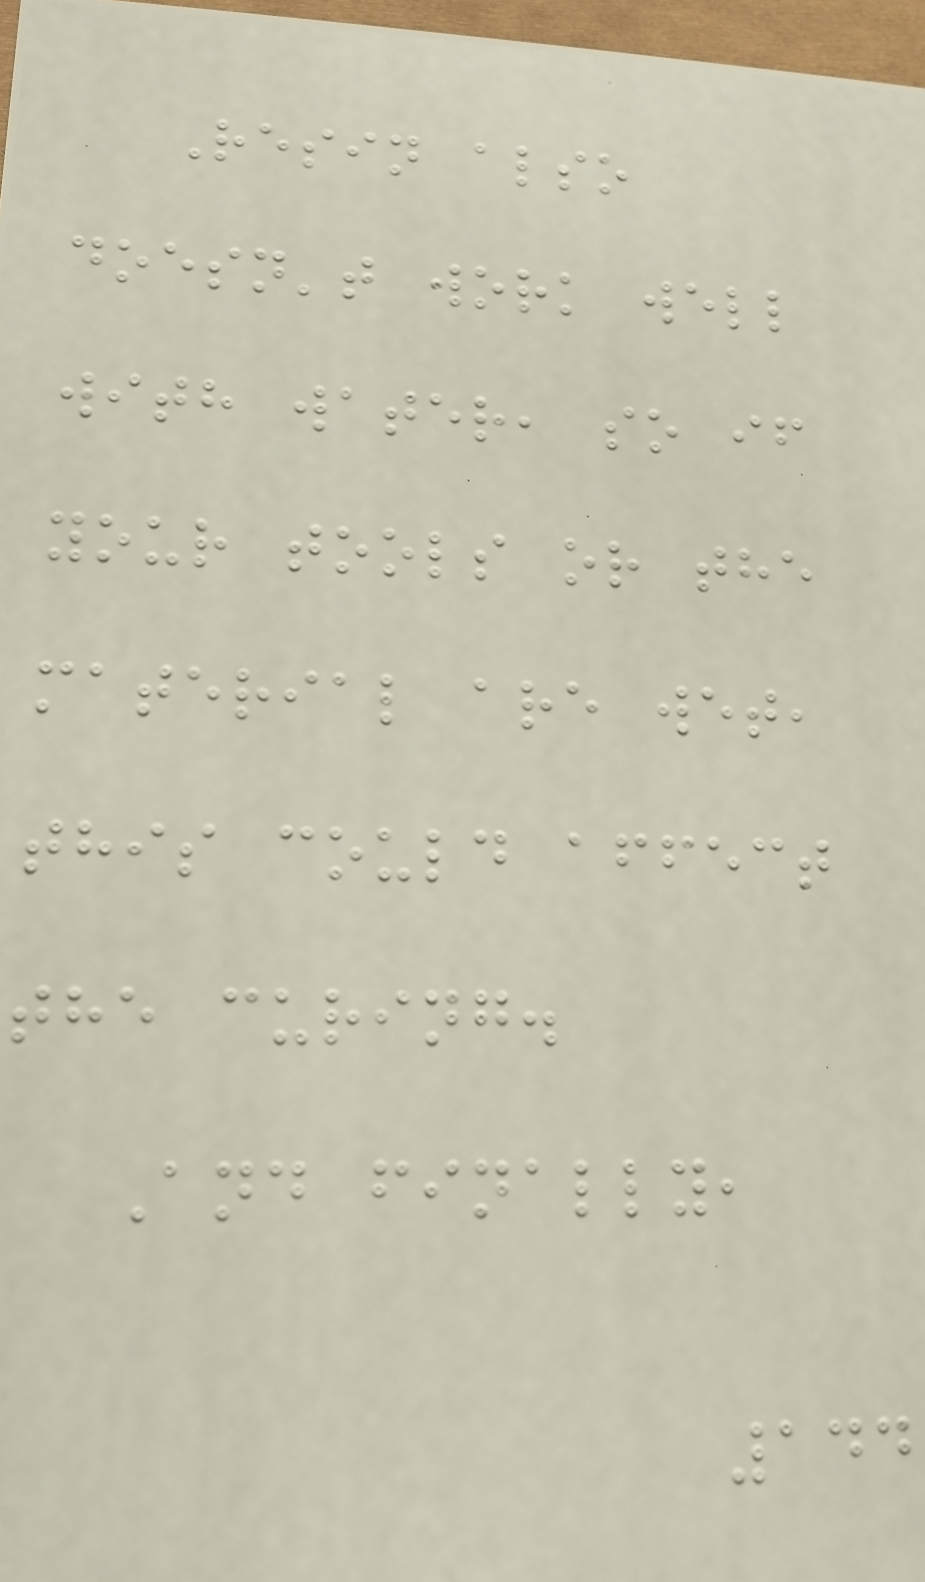Resin also
doesn't work well
with water, so if
your tools or the
material are wet,
this could affect
the curing.
And finally,
144
